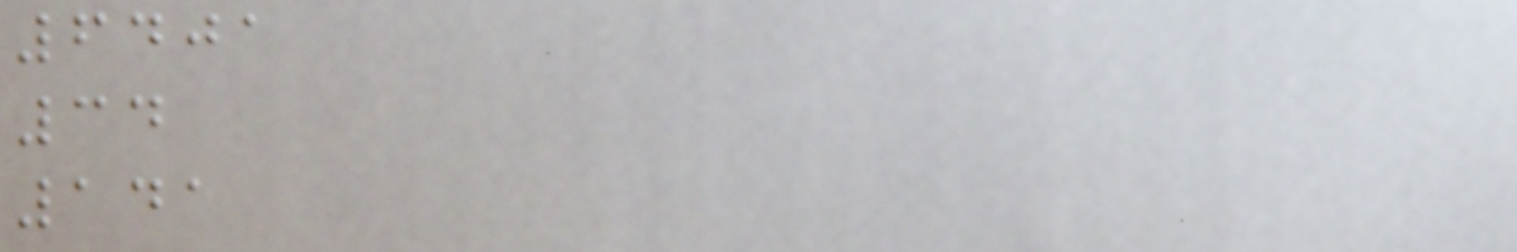6401
34
141
